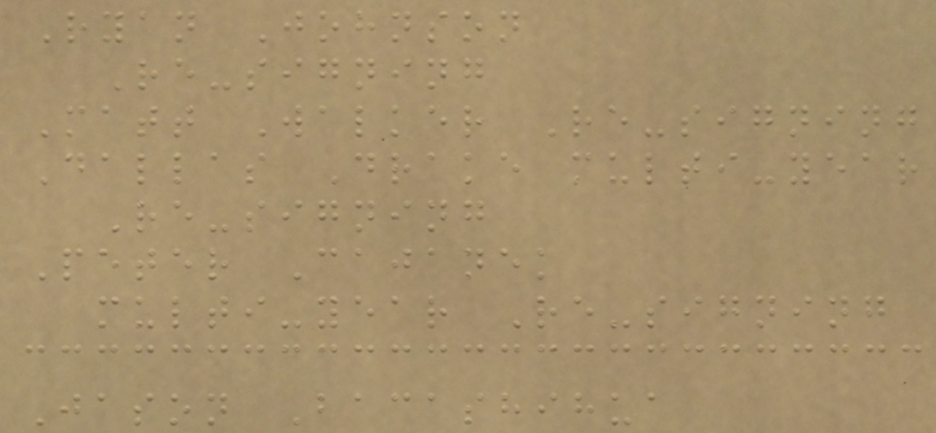Ryan Johnson
Re-signing
Matt Walker Re-signing
Dallas Drake multi-year
Re-signing
Peter Cajanek
multi-year Re-signing
Jason Bacashihua
